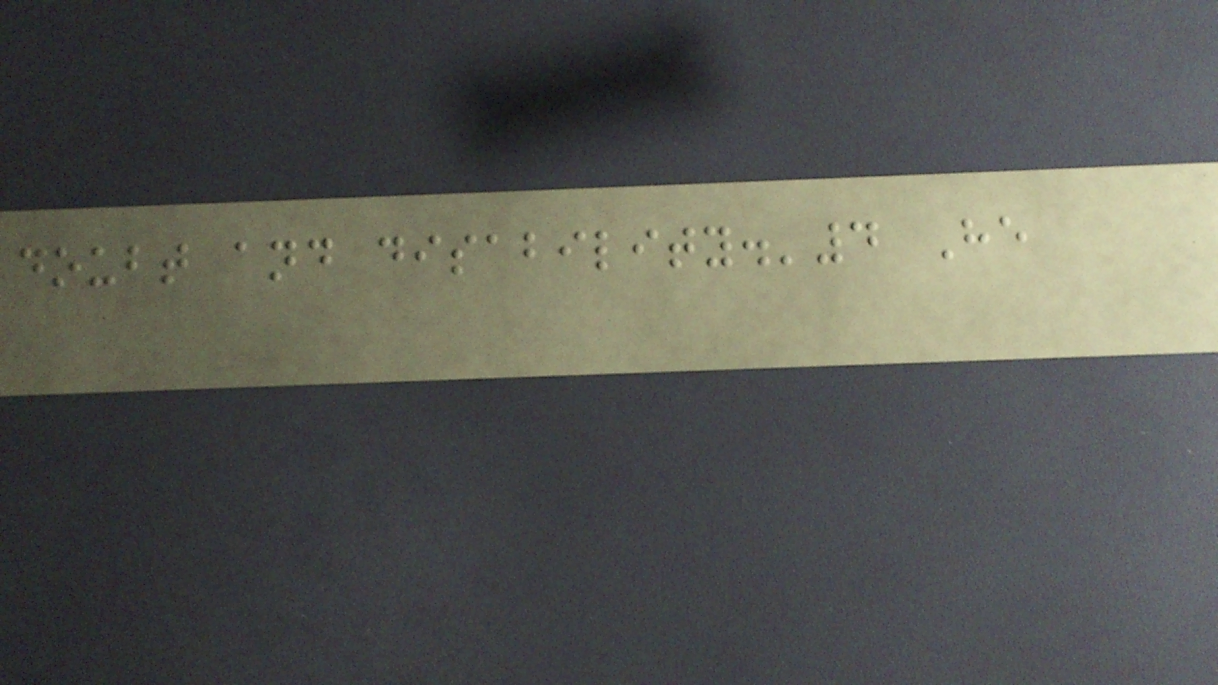doubt and disability.'4 He
